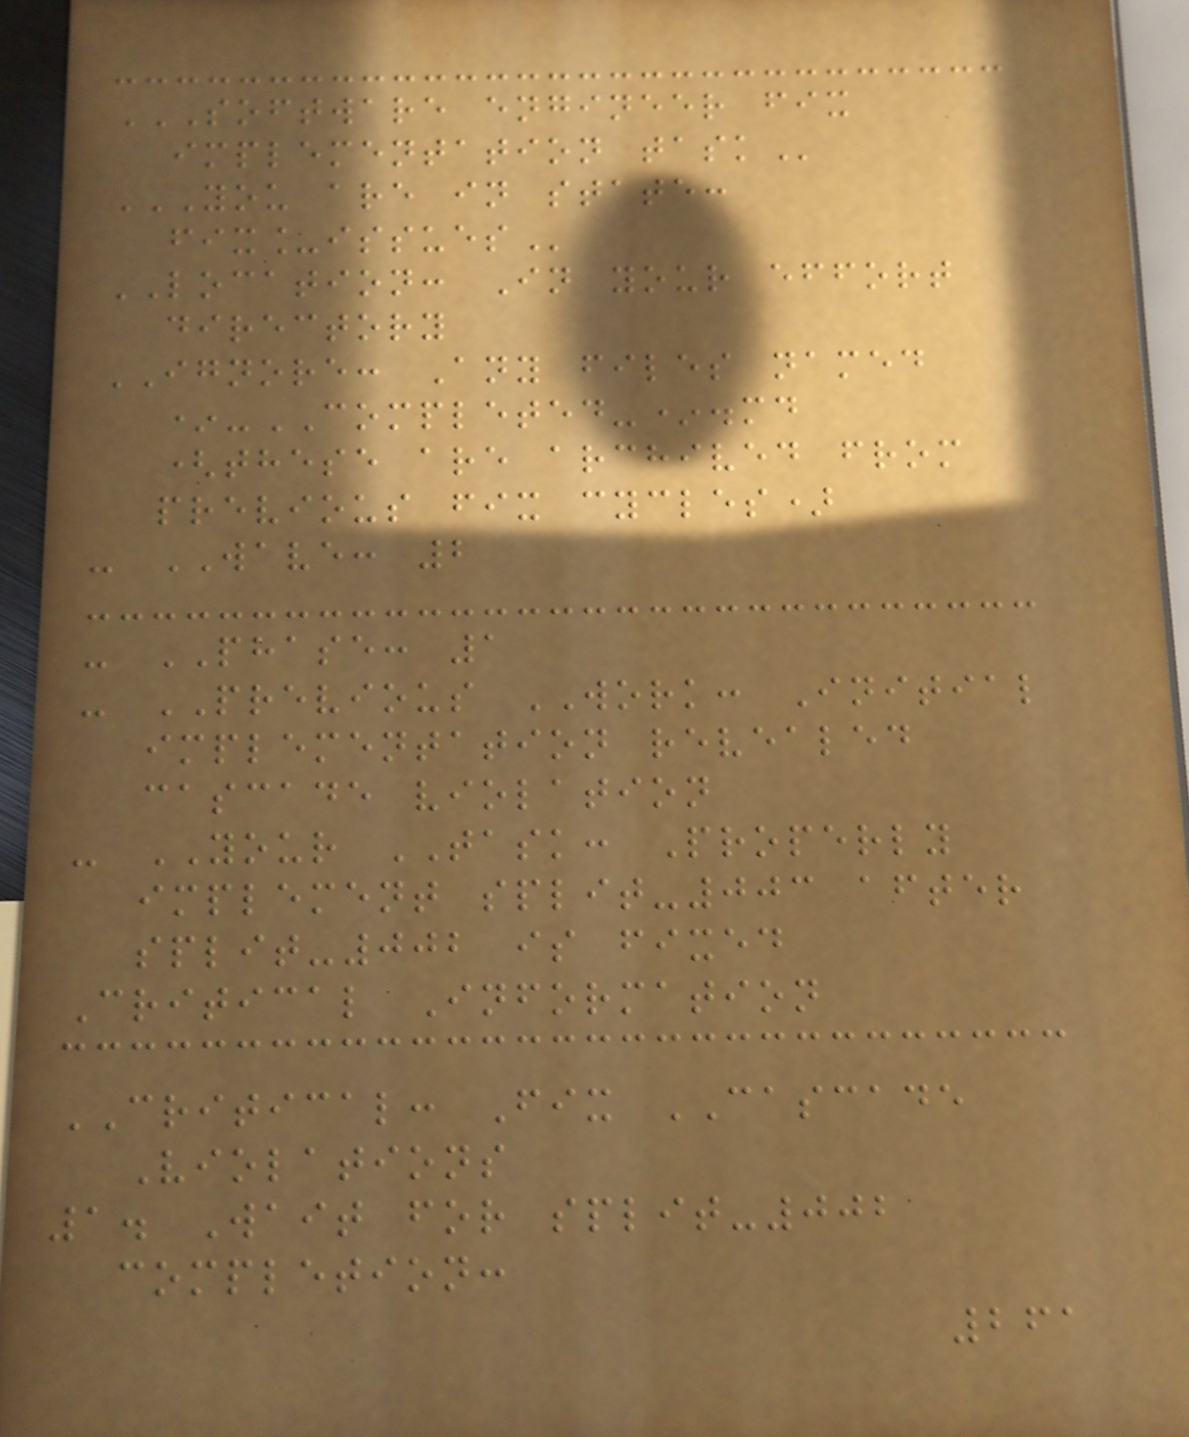SOFTWARE ENGINEER FIX
IMPLEMENTATION TASK
YOU ARE IN STATE:
FIX_ISSUES
LOCATION: In your effort
directory
IGNORE: Any files named
*-COMPLETED-*.md
(these are archived from
previous fix cycles)
- WAVE: 2
- PHASE: 1
- PREVIOUS WORK: Initial
implementation revealed
cascade violation
- YOUR TASK: Properly
implement split-003 after
split-002 is fixed
Critical Information
CRITICAL: Fix CASCADE
Violations
1. Wait for split-002
completion:
261
